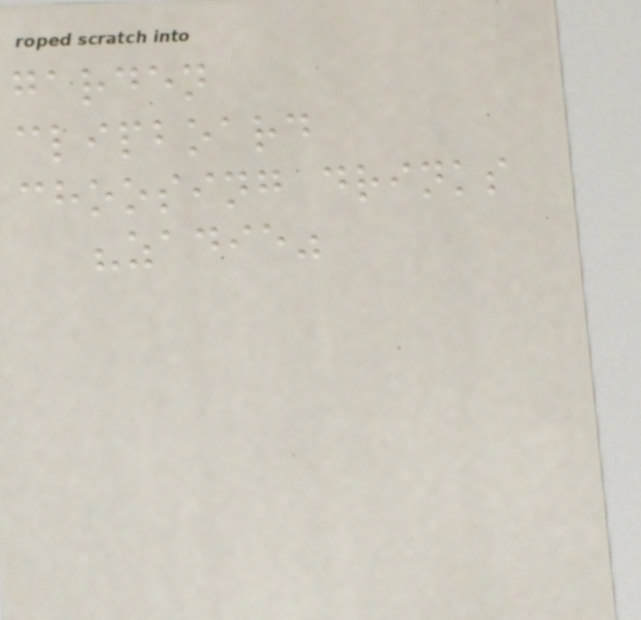garden
clipboard
choosing drinks
"zadie"
